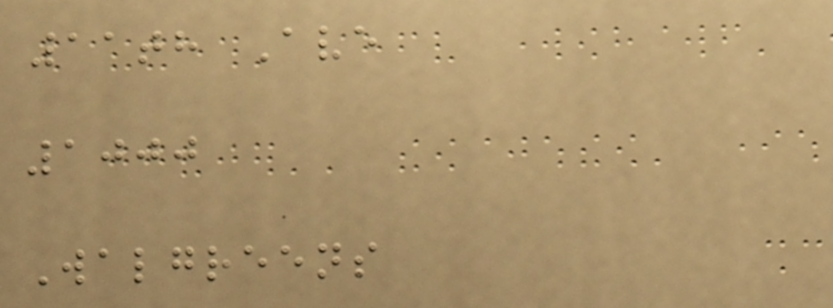11th Ave
1000
Walgreens
